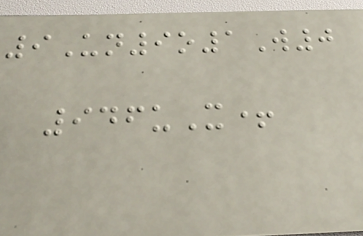9Un9o1W0
946uX+
